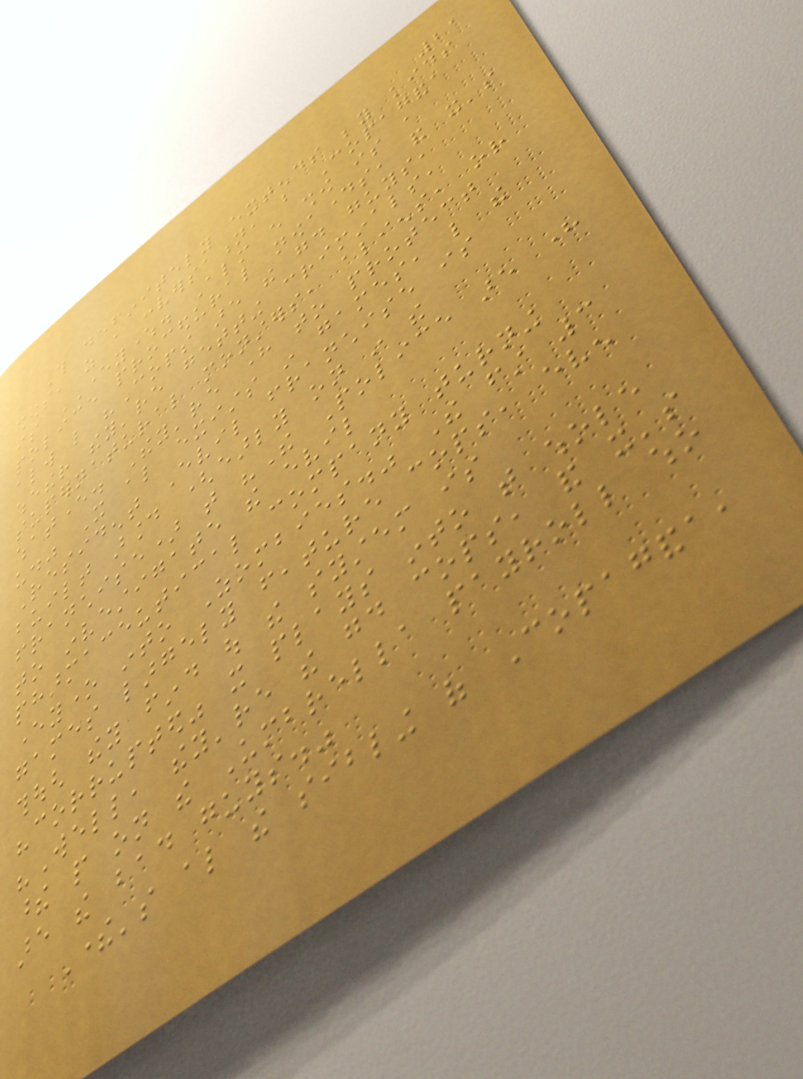21
This definitely extends beyond kids
shows, as a conversation, but Copaganda
is EVERYWHERE. Almost every show is a
police procedural nowadays, and it's
always like "Cops are the good guys,
whether they're getting criminals,
supernatural monsters, aliens, or
whatever. They're here to protect
us." It also exists in games, like the
Resident Evil franchise is
built around (early on in the
franchise) that "The Police are here
to investigate the evil
pharmaceutical company turning
everyone into Zombies." The first 3
games largely feature cops, even
though they find out the system is
"corrupted" it plays into that whole
"Well, they're the good cops, and it's
these people on the Umbrella payroll who
are the bad guys."
There's also the sibling of Copaganda,
